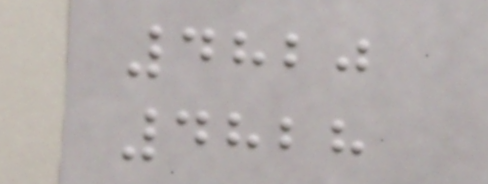4820
4828
